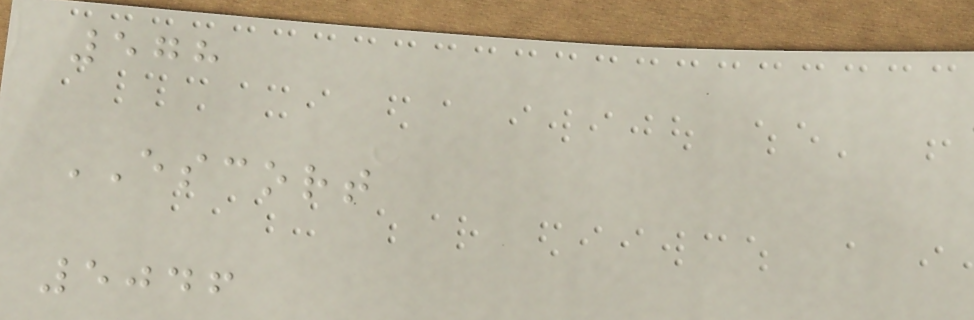578
ESCORT
5046
